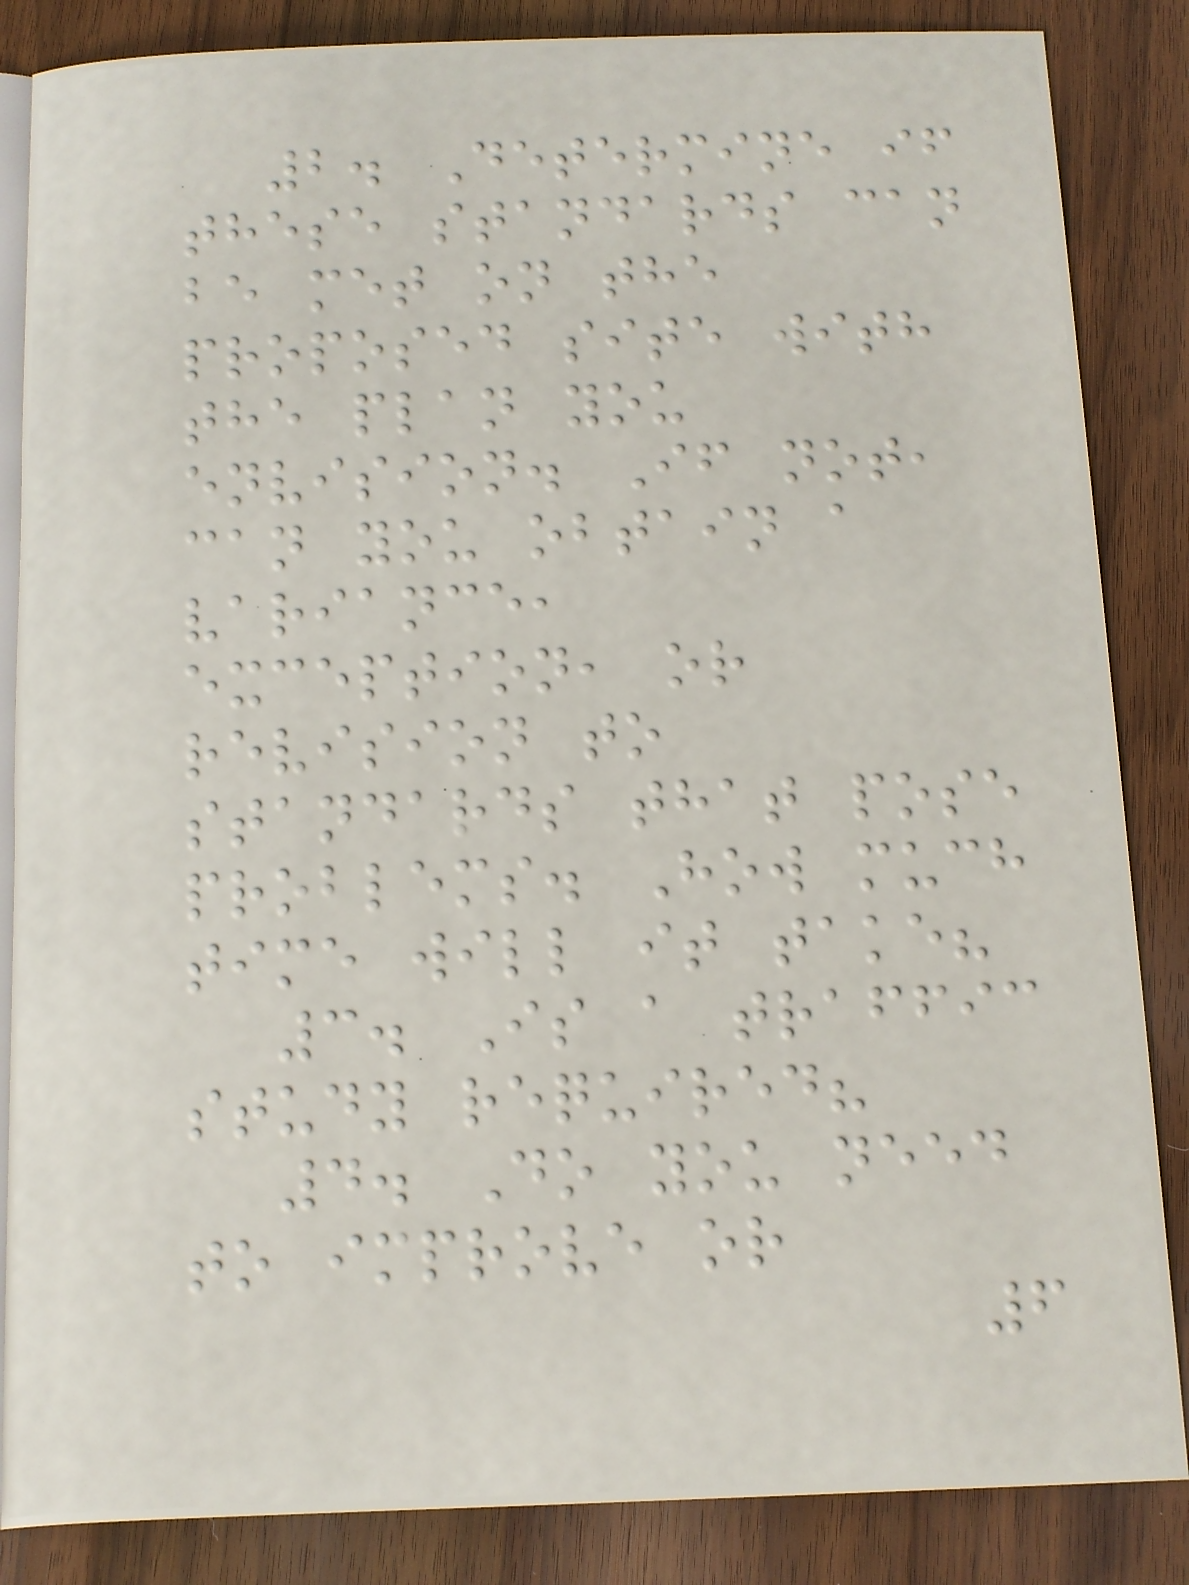2. Determine if
these standards can
be met on the
proposed site with
the plan you
envision. If not,
can you obtain a
variance,
exception, or
revision to
standards that pose
problems. How much
time will it take?
3. Is a traffic
study required?
4. Do you need
to improve or
6
